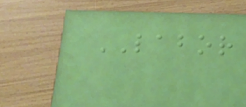LABOR
